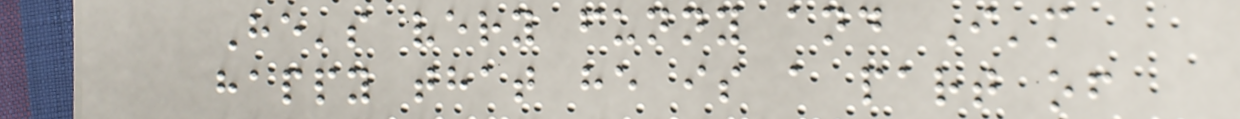He's very funny and I'm
happy that he is a part of
